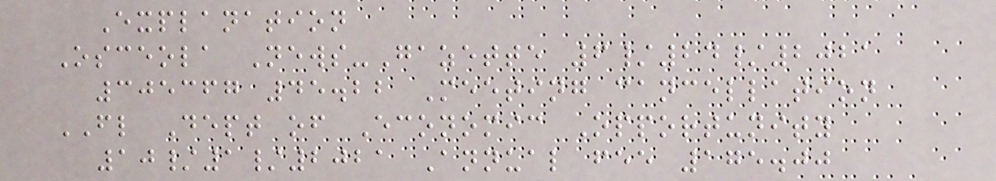Explanation
Osceola News-Gazette 6/24/2021
305367 45.22 Meeting cancellation
FL Dept of Economic Opportunity
10/1/2021 Annual fee 175.00
